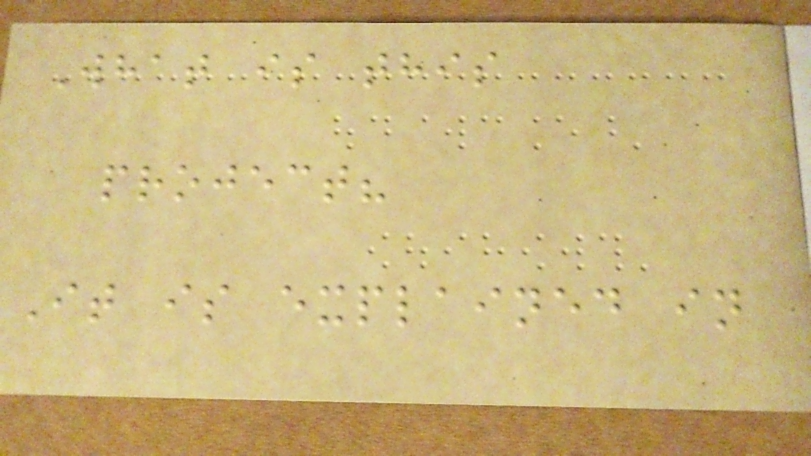What is this
project?
It is explained in
